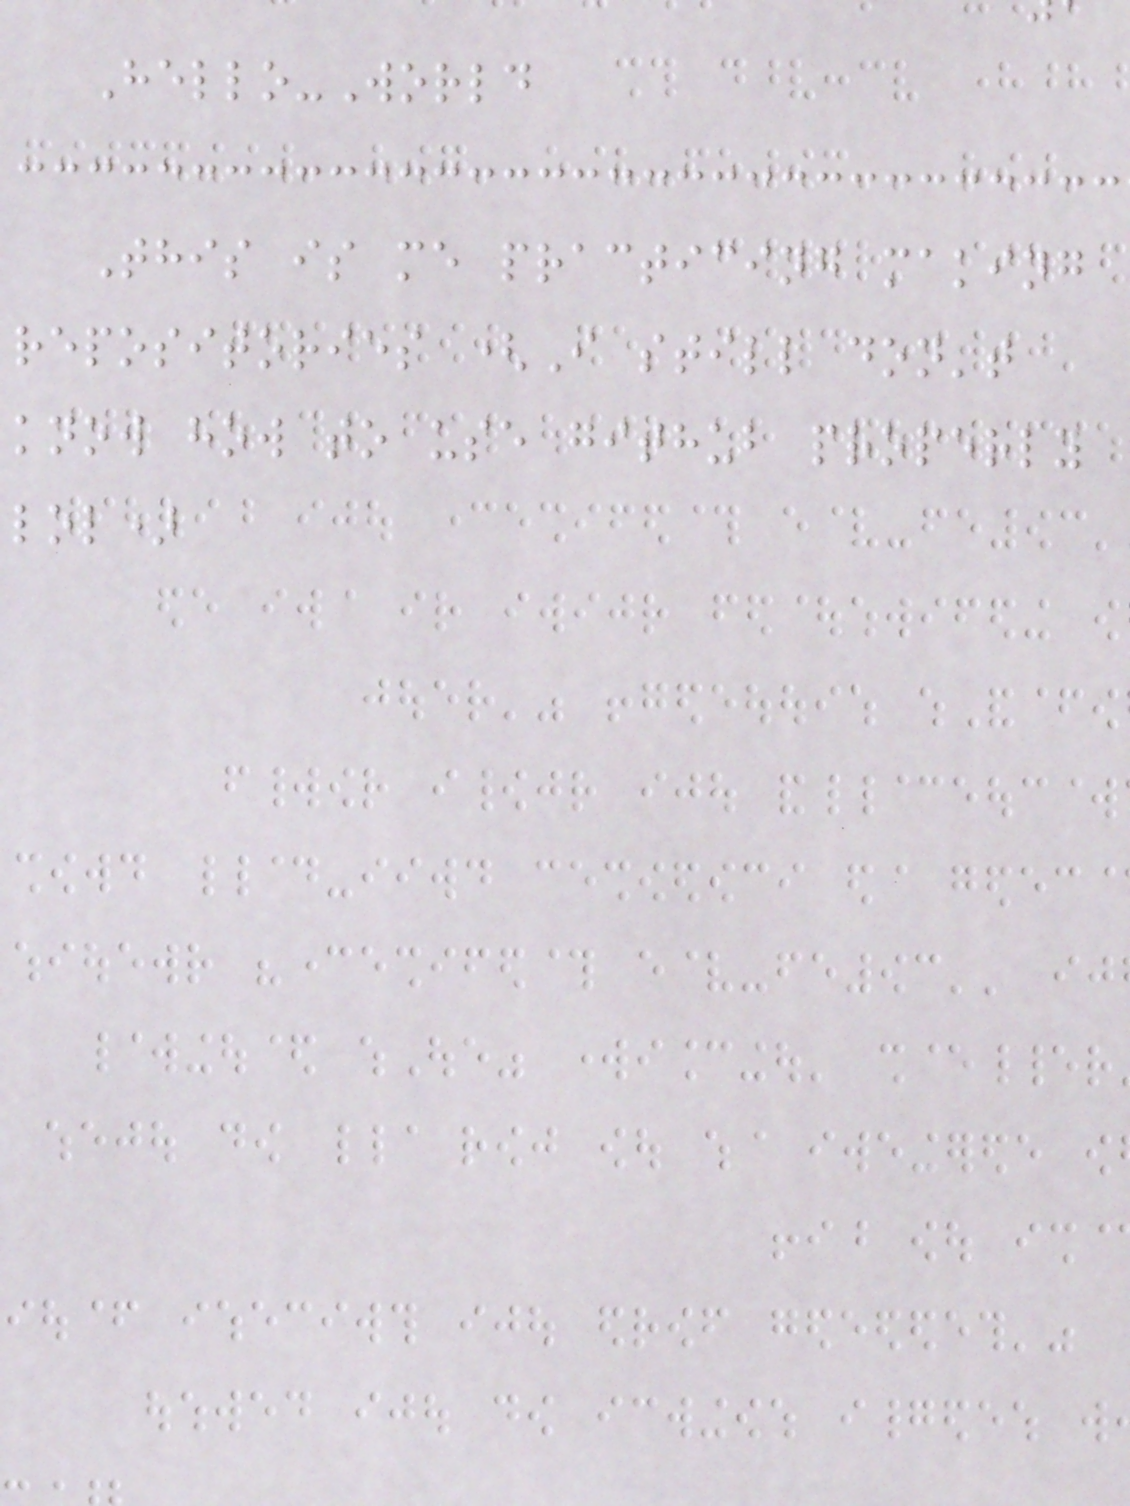Hello-World
This is me practicing making
repositories (I still don't
know how to use github properly
lol)
